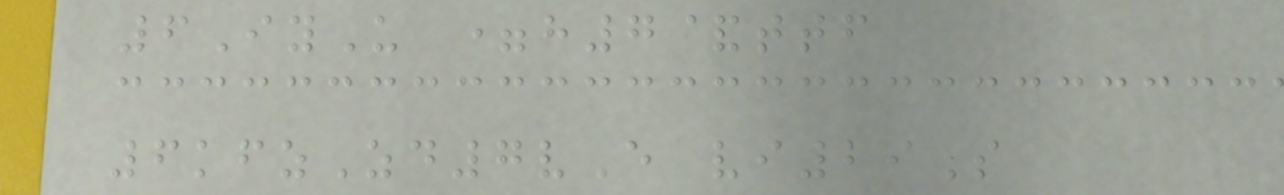6IyU =h7&ttf
6kfzZd7vE vi29S
